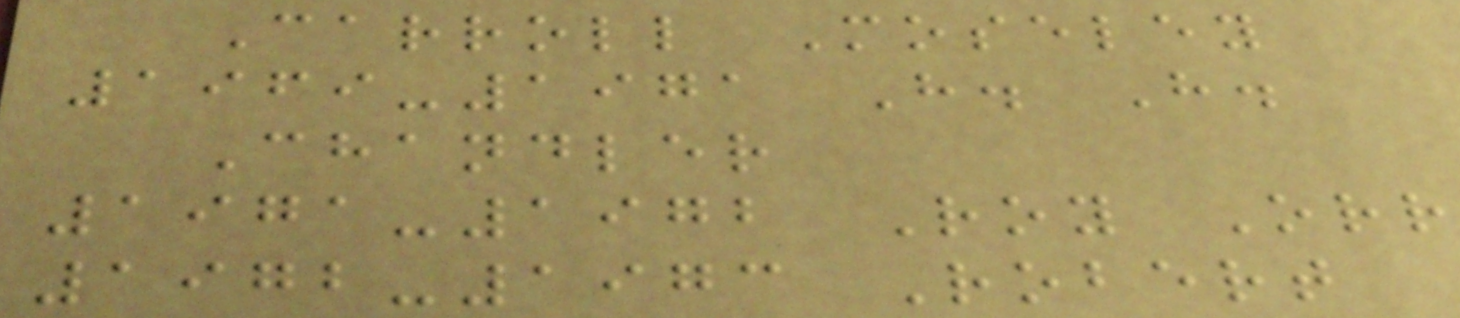Carroll Moseley
1969-1971 H. H.
Chandler
1971-1972 Roy Orr
1972-1973 Robert
